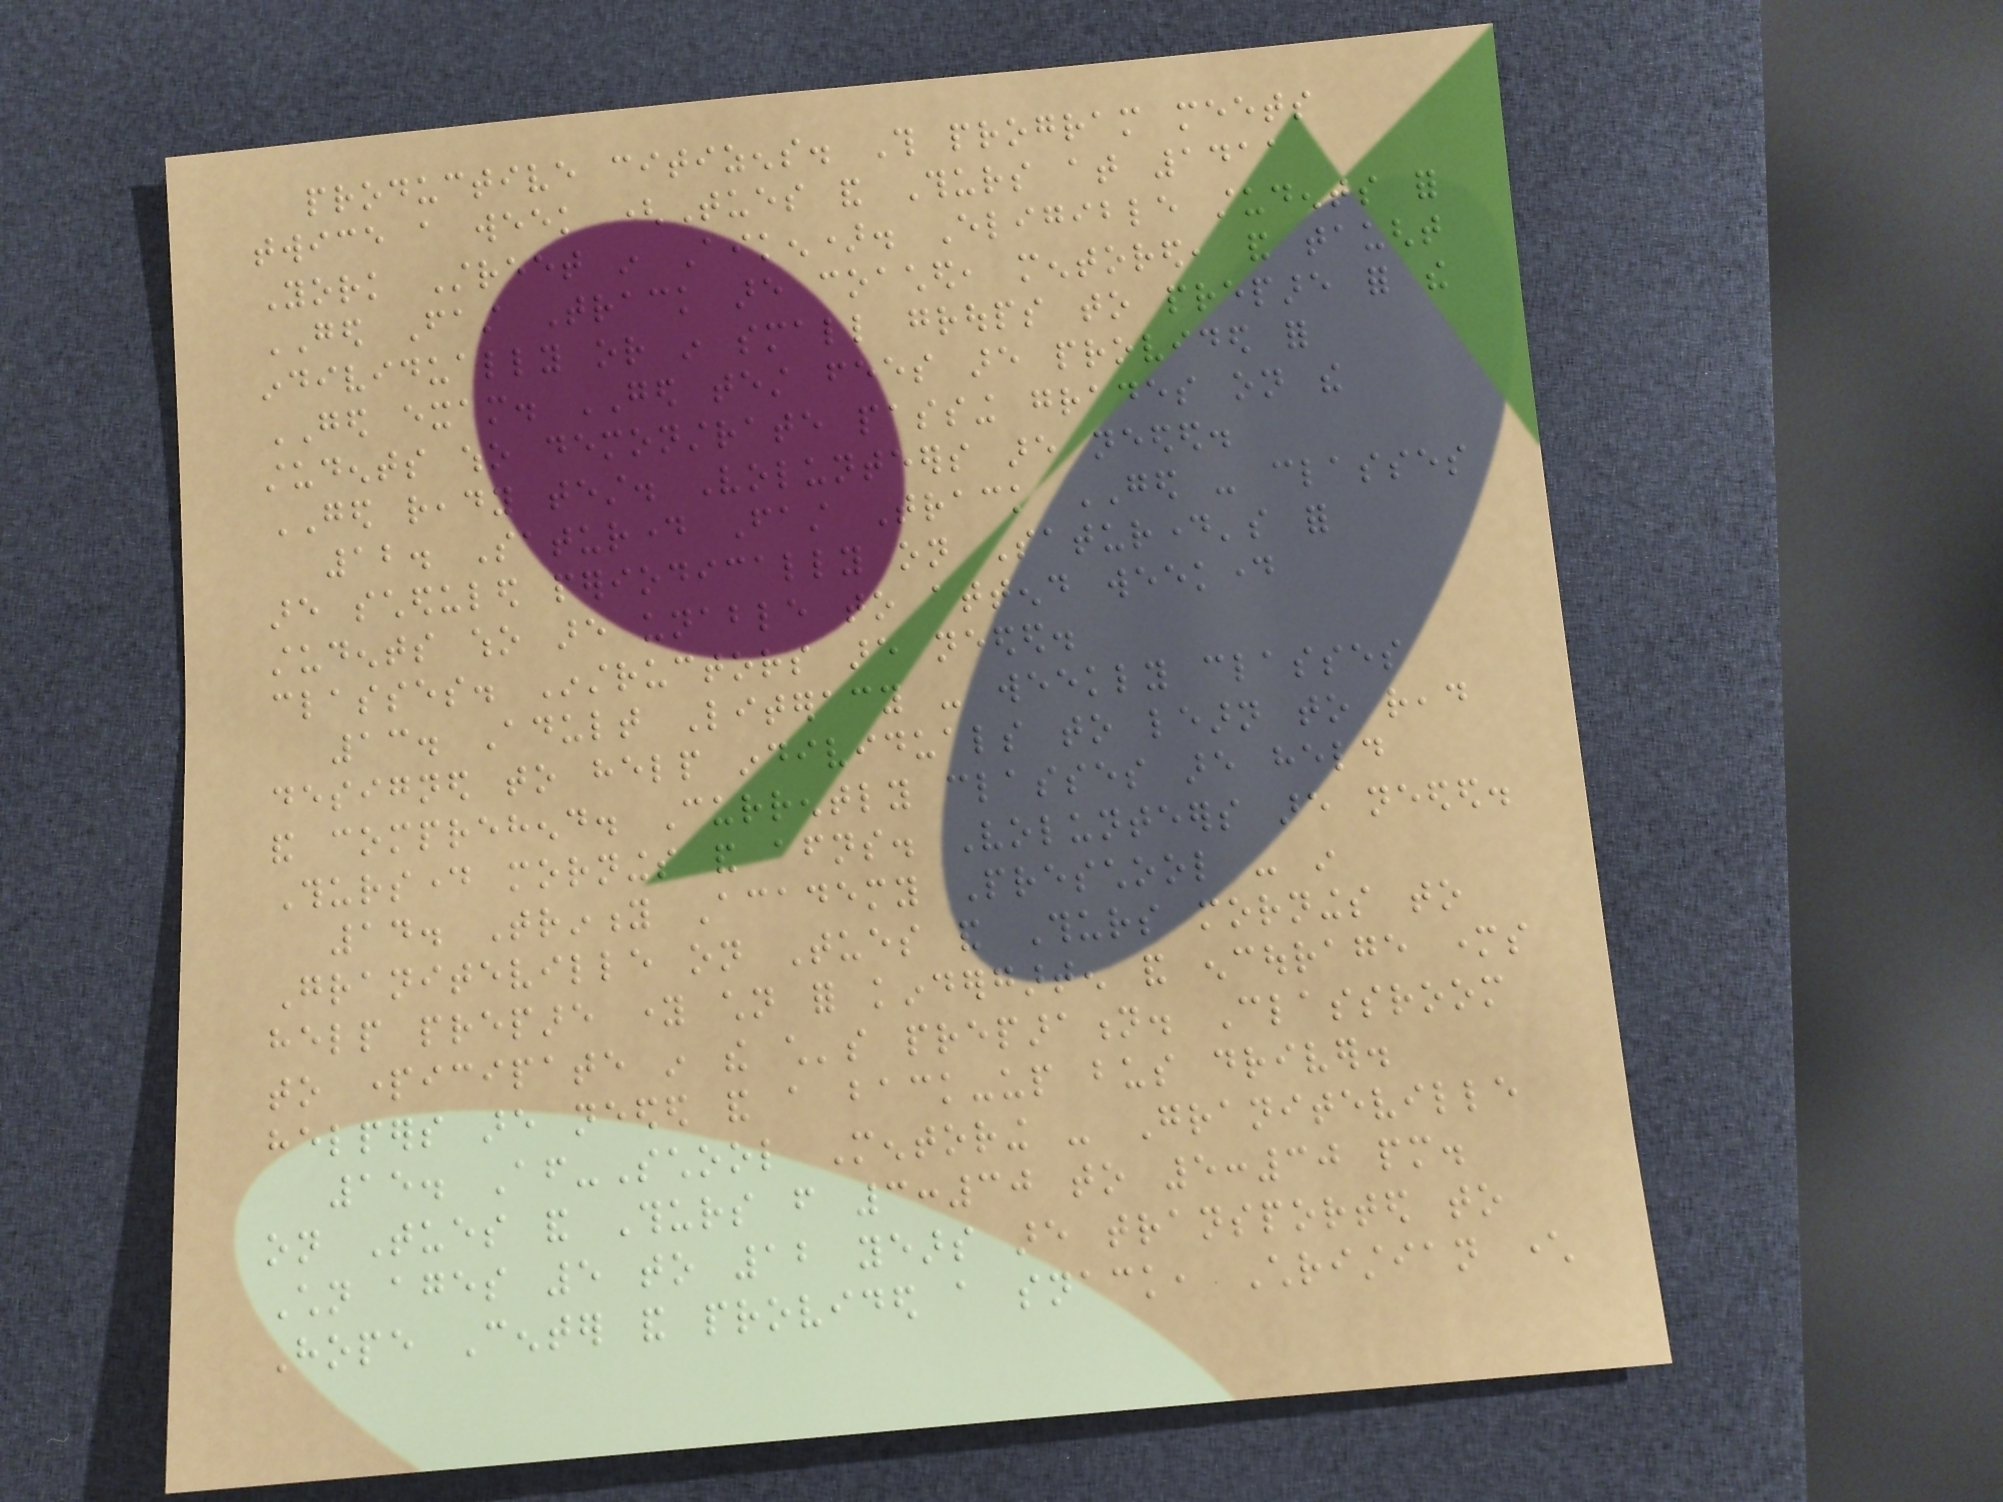productive citizens. This program meets
twice a week (Tues and Thurs at 1411
York Street in Aiken). Eligible students for
GED Fast Track are coached, mentored, and taught
individually or in small groups to prepare for the
GED exam. GED test fees are provided for
students who demonstrate passing grades on the
GED ready test. Volunteers are needed.
12. Saturday Fast Track GED - classes
are scheduled periodically on Saturday's for
students who are unable to attend weekday
classes. Instructors are needed.
13. Adult Literacy - weekly classes
designed to help individuals to learn to read
and comprehend. Currently classes are held
Thursday mornings and afternoons. Volunteers are needed.
14. Trinity Academy Preschool - in
Graniteville on Tues and Thurs mornings to
help prepare young children for kindergarten and encourage mothers
to participate in the child's preparation. Classroom
helpers are needed and a back-up bus driver.
15. After-School Mentoring - Graniteville
on Tues and Thurs from 3:30 to 5:30 pm.
Children ages 5 to 12 years are transported to
Hope Center and provided a snack, Christian character
